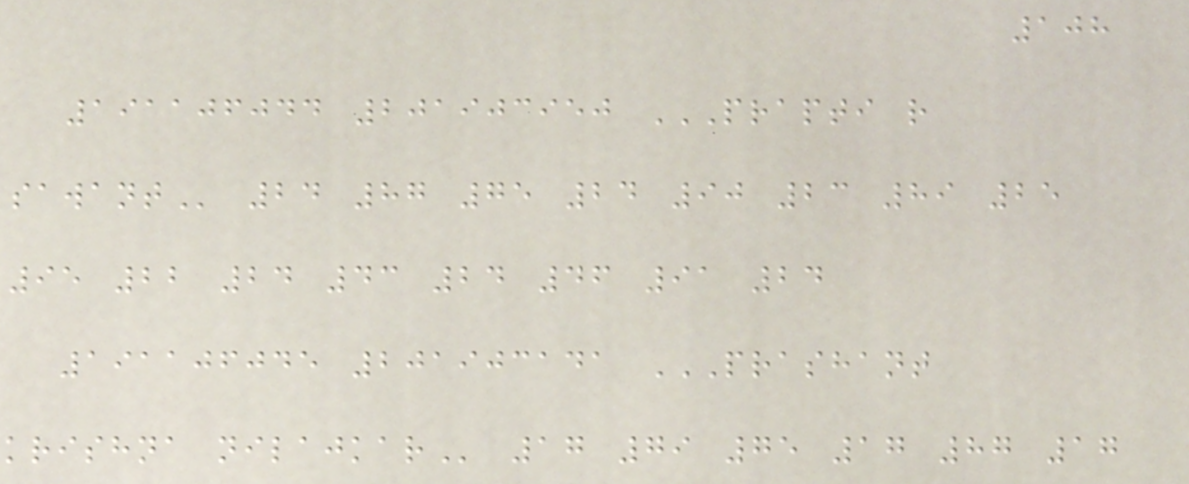108
191106044 201903950 PRAPTI R
SAWANT 24 87 75 24 90 23 89 25
95 22 24 43 24 46 91 24
191106045 201903141 PRASHANT
KRISHNA NILAJKAR 17 79 75 17 87 17
